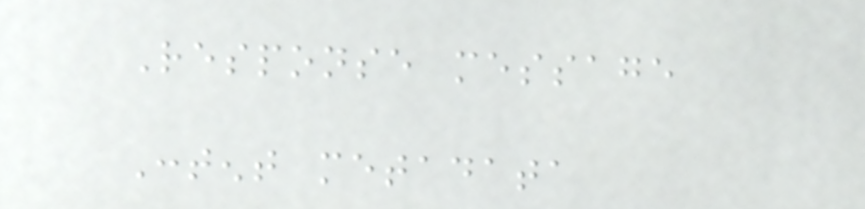Response message
Content metadata
